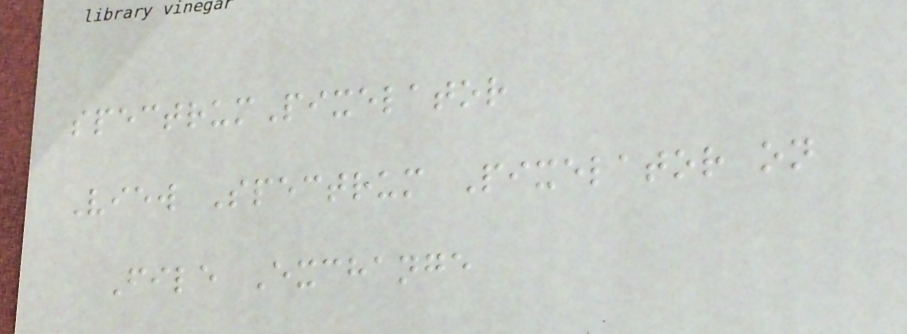spectrumPixelator
View Spectrum Pixelator on
File Exchange
